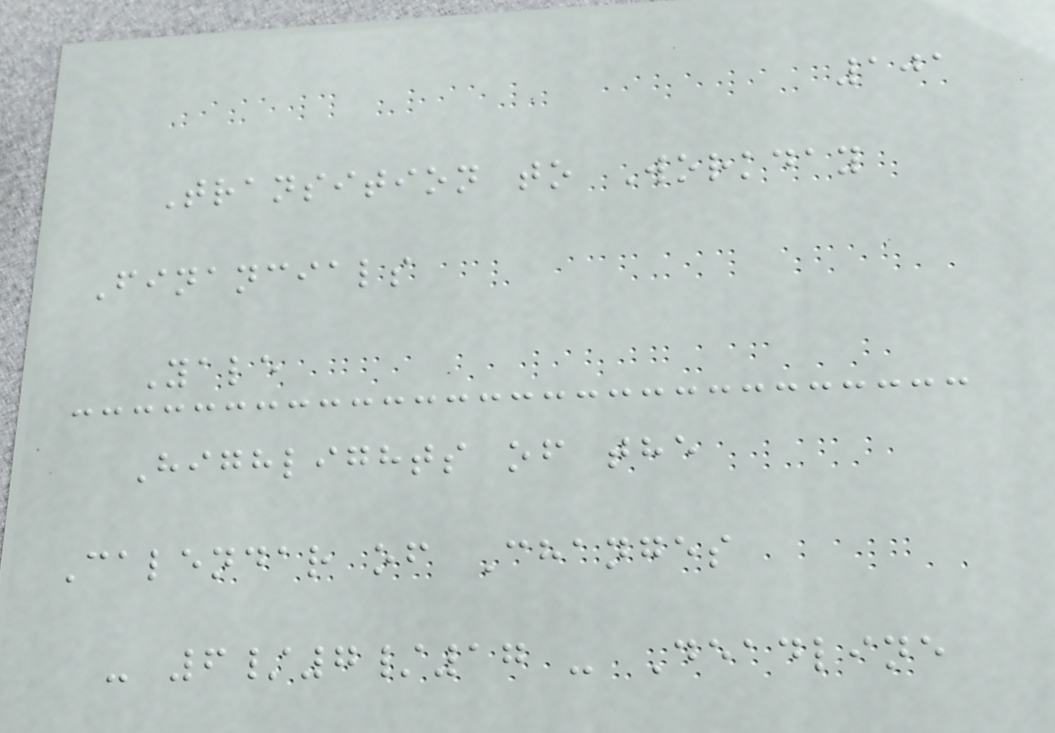101
Transition to Workday
Financials
Yale
Highlights of the
Calendar of Changes
- 6/7/17 - Deadline
